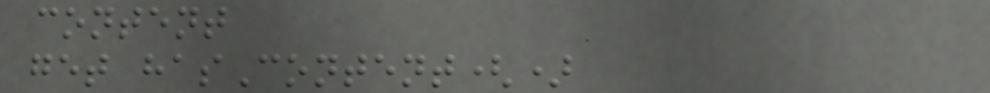content
get hasContent()
